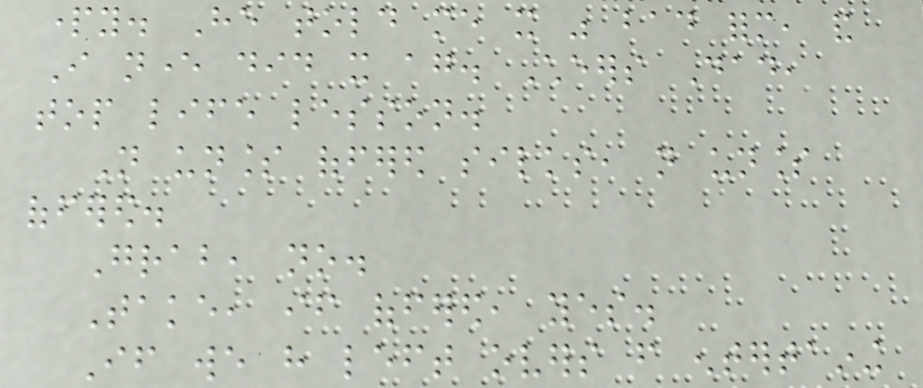party. He told me it was bad form, and
I never did it again. Cheers Dad,
top life lesson.
Not unless offered silks, not unless
offered.
Grab, no.
Take, if offered, yes.
If we have left overs from entertaining
